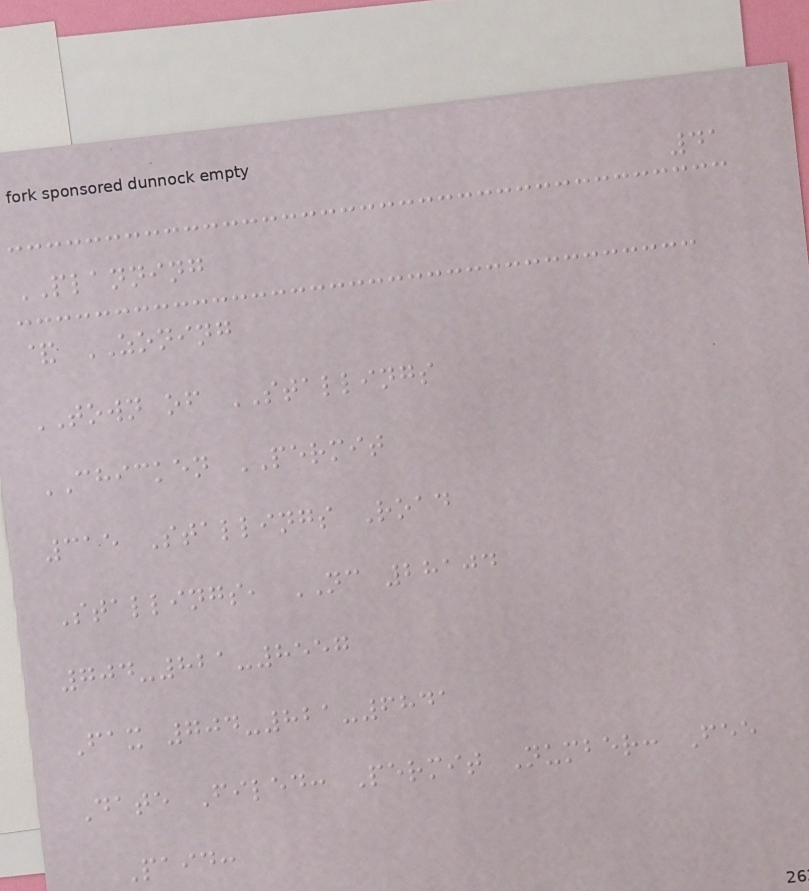41
PLANNING
& ZONING
TOWN of STALLINGS
CHICKEN PERMIT
315 Stallings Road
Stallings, NC 28104
704-821-8557
Fax 704-821-6841
Date Filed: Permit Number: Fee
Paid:
